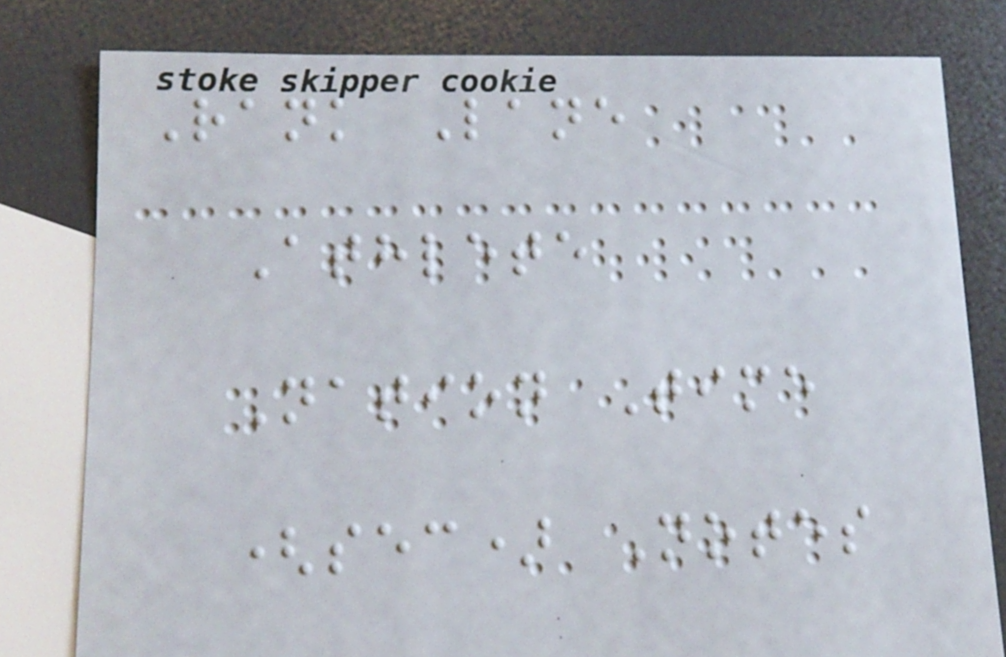Rank Lane
Athlete
Nation Time
(sec) Notes
